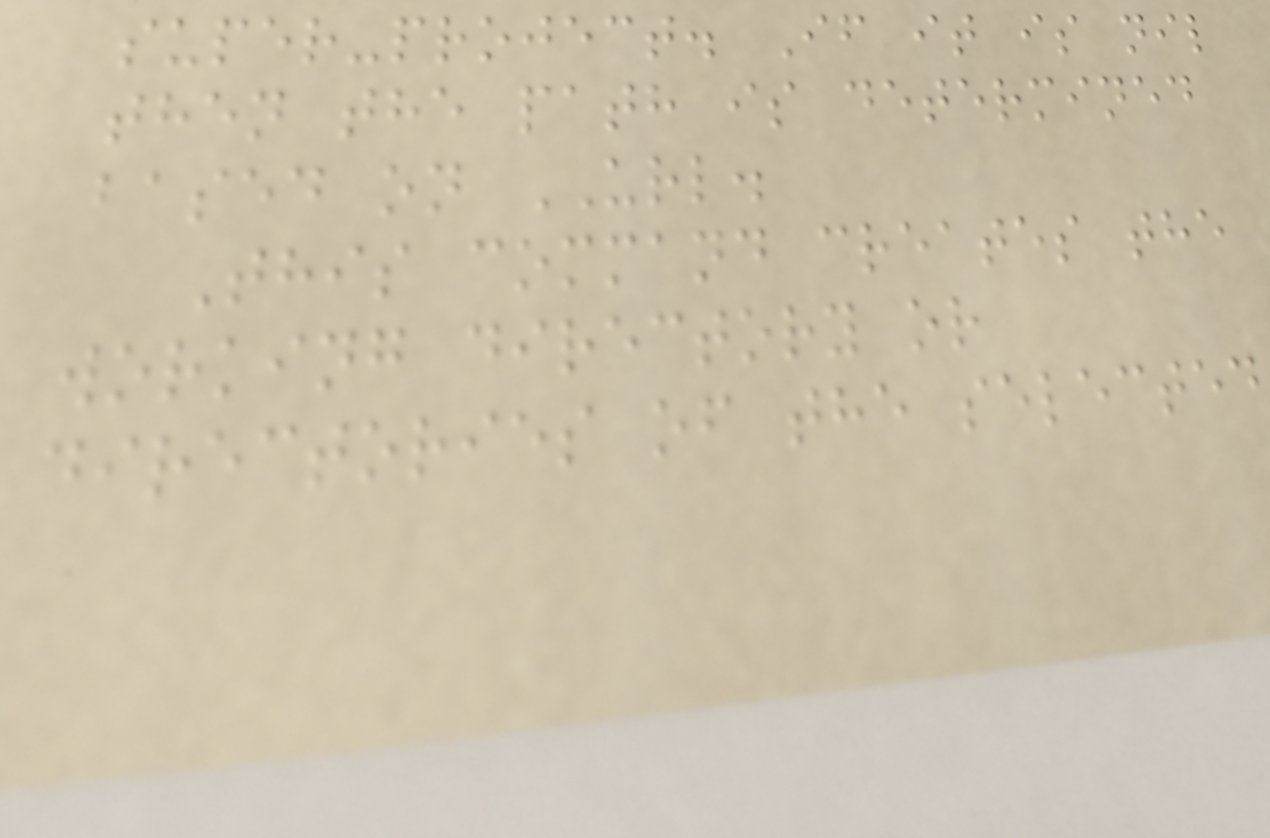super-project. If it is nil
then the path is determined
based on URL.
This command creates the
working directory or
directories of the selected
